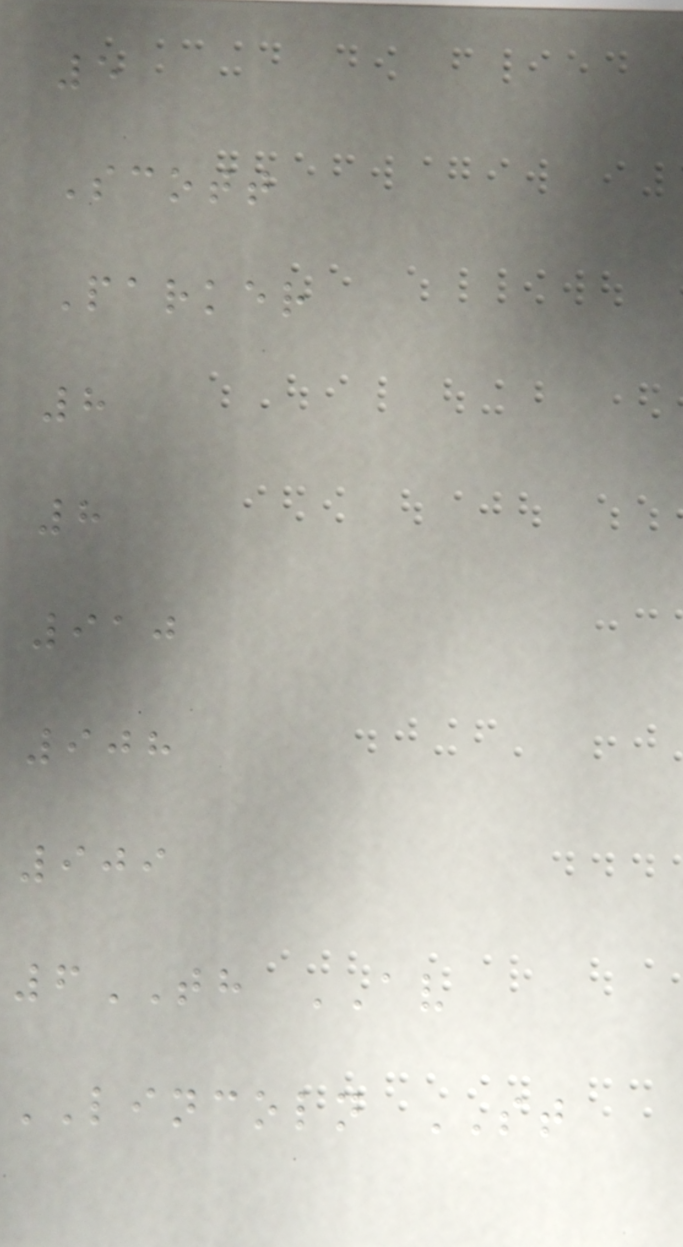5
Scott
Parker
8
8
910
908
909
6TH AV
LINCOLN ST
